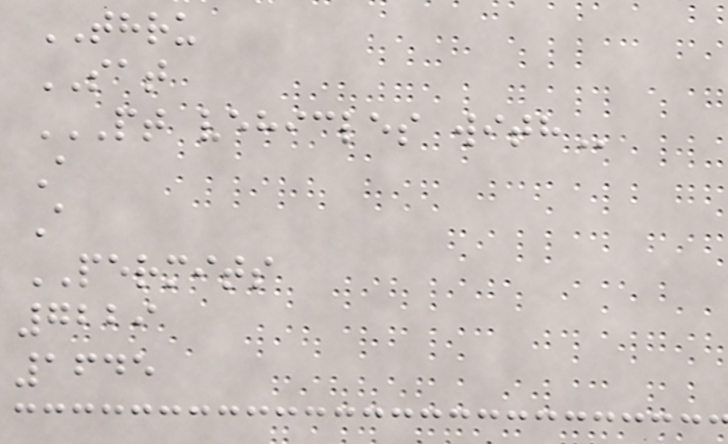THRU
SAT
PT VEHICLES WITH
A
A
PERMITS
7229
1645
